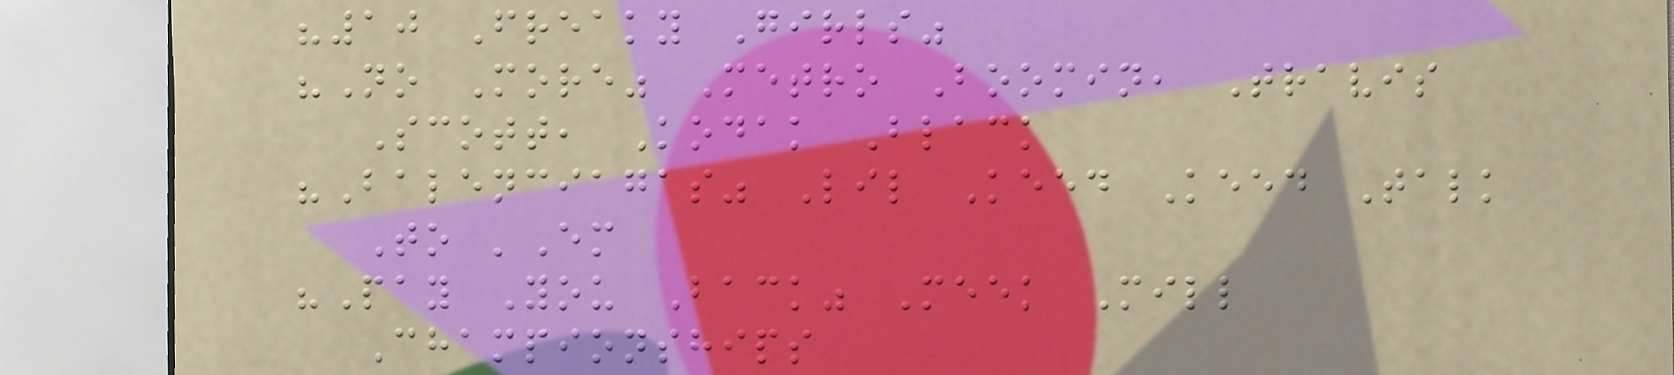"10 Freaky Girls"
"No More" Metro Boomin, Travis
Scott, Kodak Black
"Balenciagas" Lil Keed Keed Talk
To 'Em
"Pay You Back" Meek Mill
Championships
